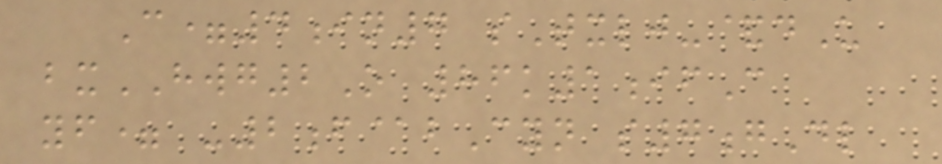C=4in7 sTxlj-&dU
bxHWG2O 86k1ifC
yf= -2f@bCyn s7gDl
